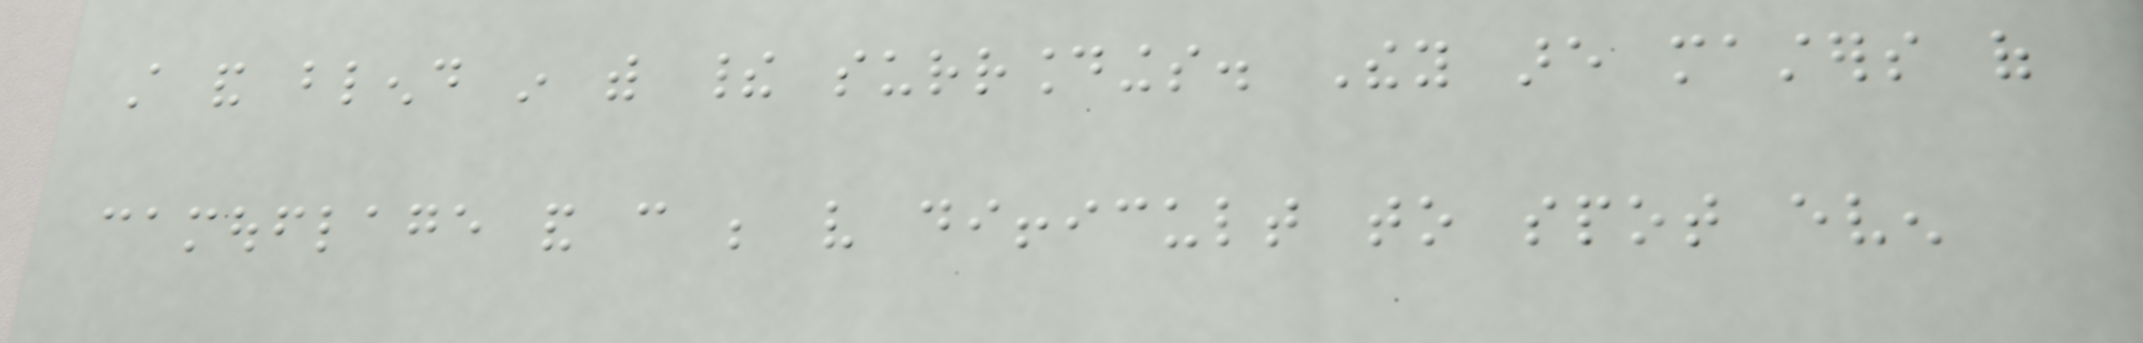still and blend in with their surroundings. They are masters of
camouflage and can be very difficult to spot even
